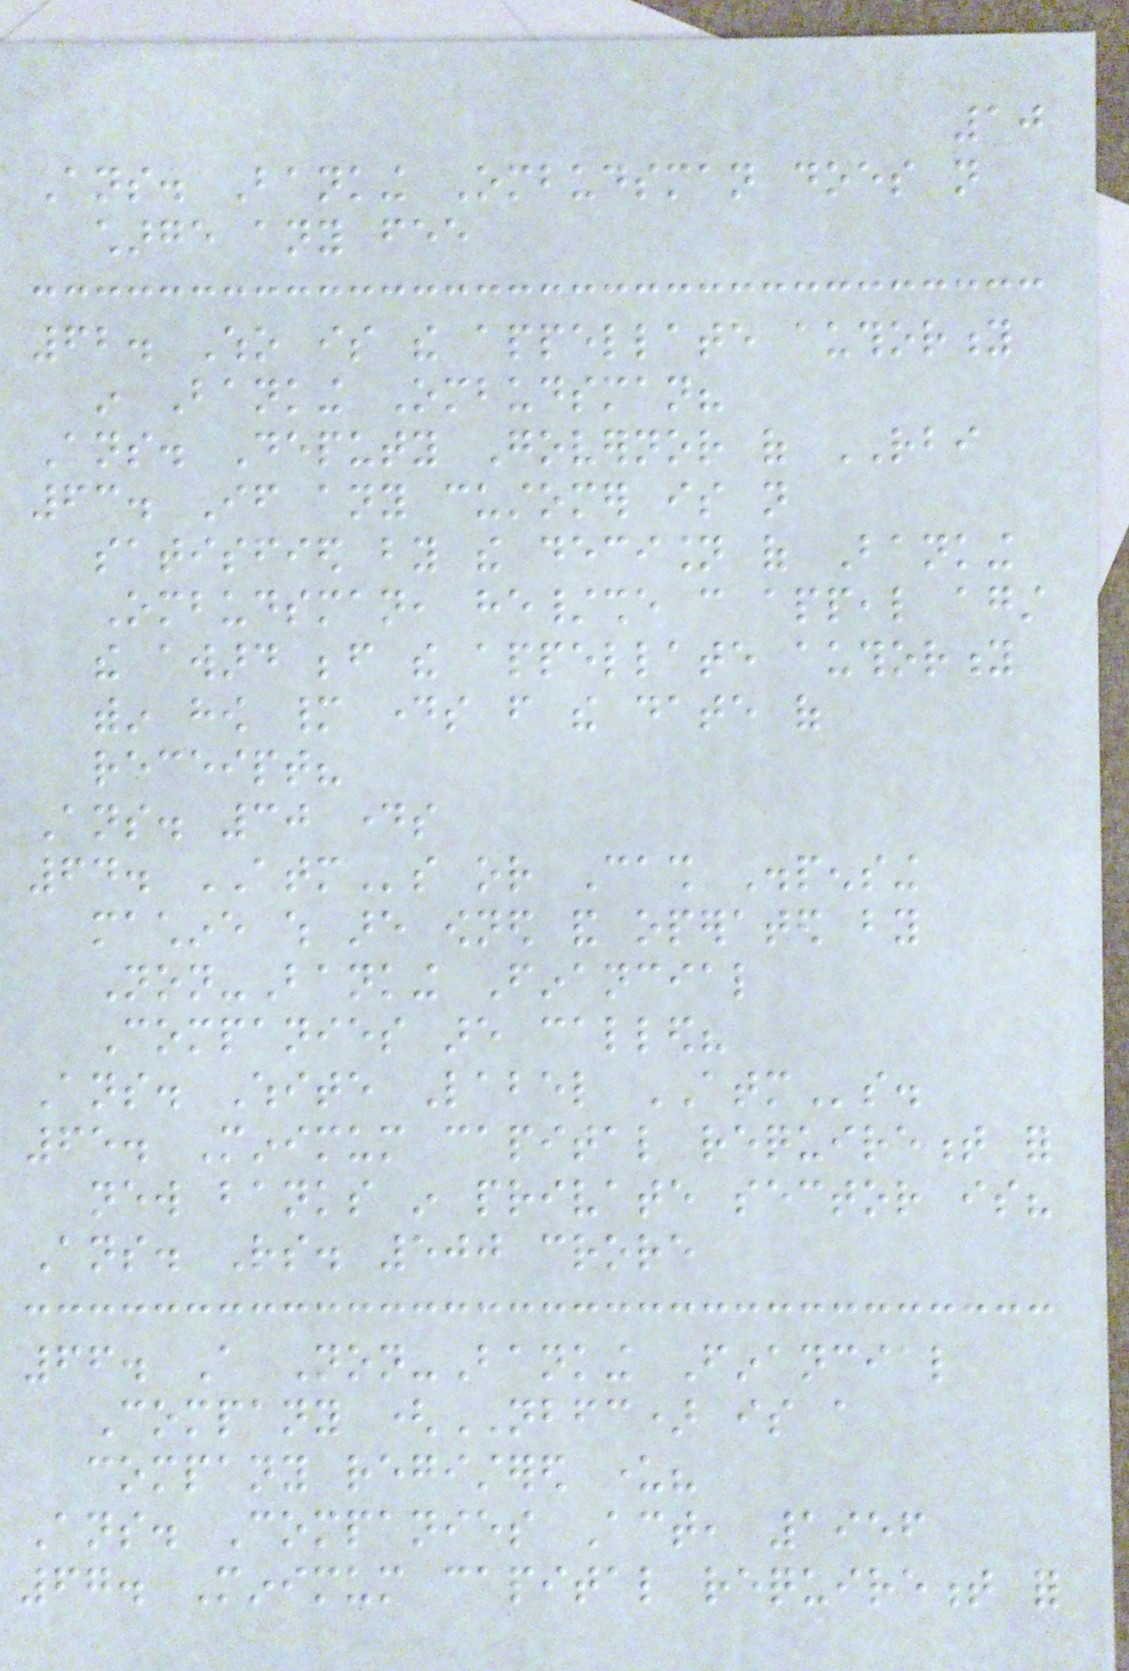10
Ans. Banking Ombudsman does not
charge any fee
62. Who is the appellate authority
in Banking Ombudsman?
Ans. Deputy Governor of RBI
63. If any customer is not
satisfied by the decision of Banking
Ombudsman, he/she can appeal against
the award before the appellate authority
within how many days from the date of
receipt?
Ans. 30 days
64. ATMs or Cash Dispensing
machine which are owned and operated by
Non-Banking Financial
Companies are called?
Ans. White Label ATMs.
65. Minimum capital requirement for
new banks in private sector is?
Ans. Rs. 500 crore
66. A Non-Banking Financial
Company (NBFC) is a
company registered under?
Ans. Companies Act, 1956
67. Minimum capital requirement for
